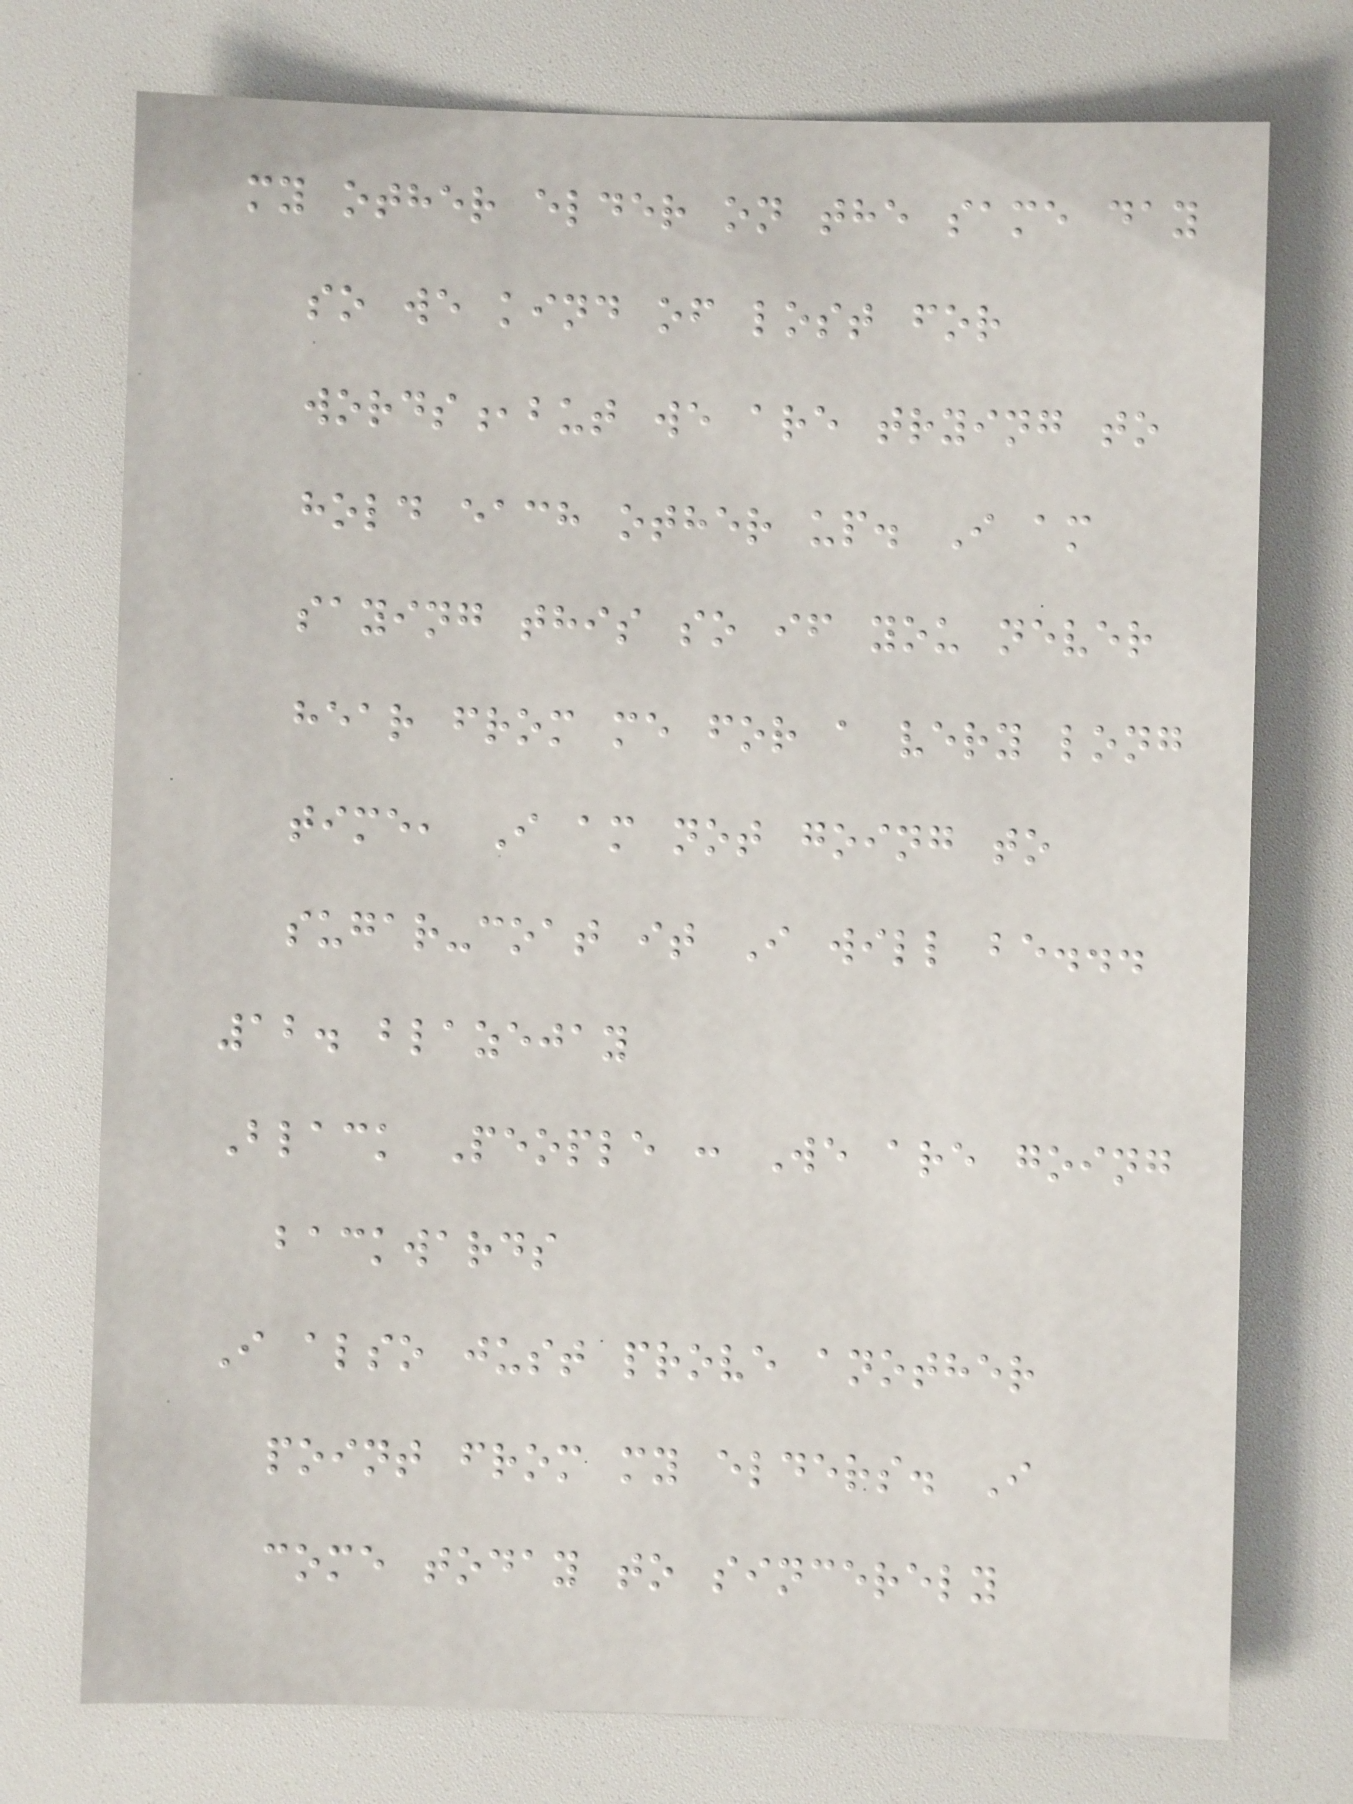my other elder on the same day
so we kind of lost for
words,but we are trying to
hold each other up. I am
saying this so if you never
hear from me for a very long
time, I am not going to
sugar-coat it I will be...
12. blazejay
Black People : We are going
backwards
I also just prove another
point from my elders. I
come today to sincerely
